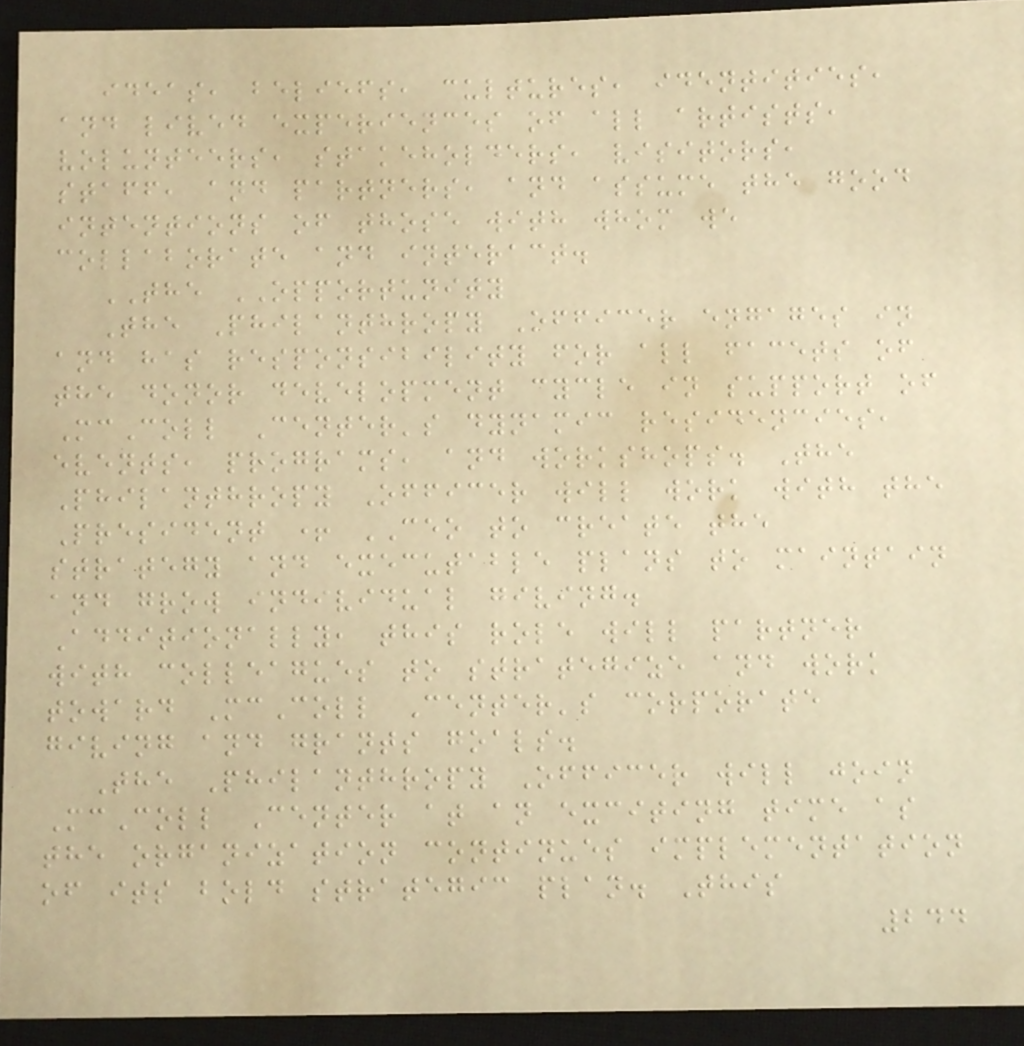ideas, beliefs, cultures, identities,
and lived experiences of all artists,
volunteers, stakeholders, visitors,
staff, and partners, and assume the good
intentions of those with whom we
collaborate and interact.
THE OPPORTUNITY
The Philanthropy Officer engages in
and has responsibility for all facets of
the donor development cycle in support of
McColl Center's dynamic residencies,
events, programs, and workshops. The
Philanthropy Officer will work with the
President + CEO to create the
strategy and executable plans to maintain
and grow individual giving.
Additionally, this role will partner
with colleagues to strategize and work
toward McColl Center's corporate
giving and grants goals.
The Philanthropy Officer will join
McColl Center at an exciting time as
the organization continues implementation
of its bold strategic plan. This
244
